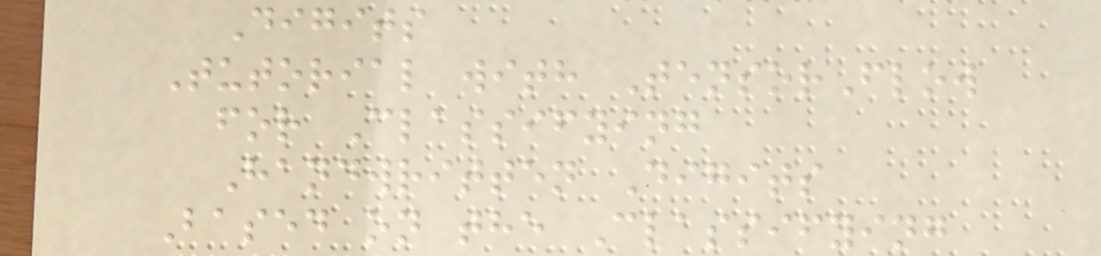Digits
Tutorial with TensorFlow
for Classifying
Handwritten Digits
Based on the Classifying
